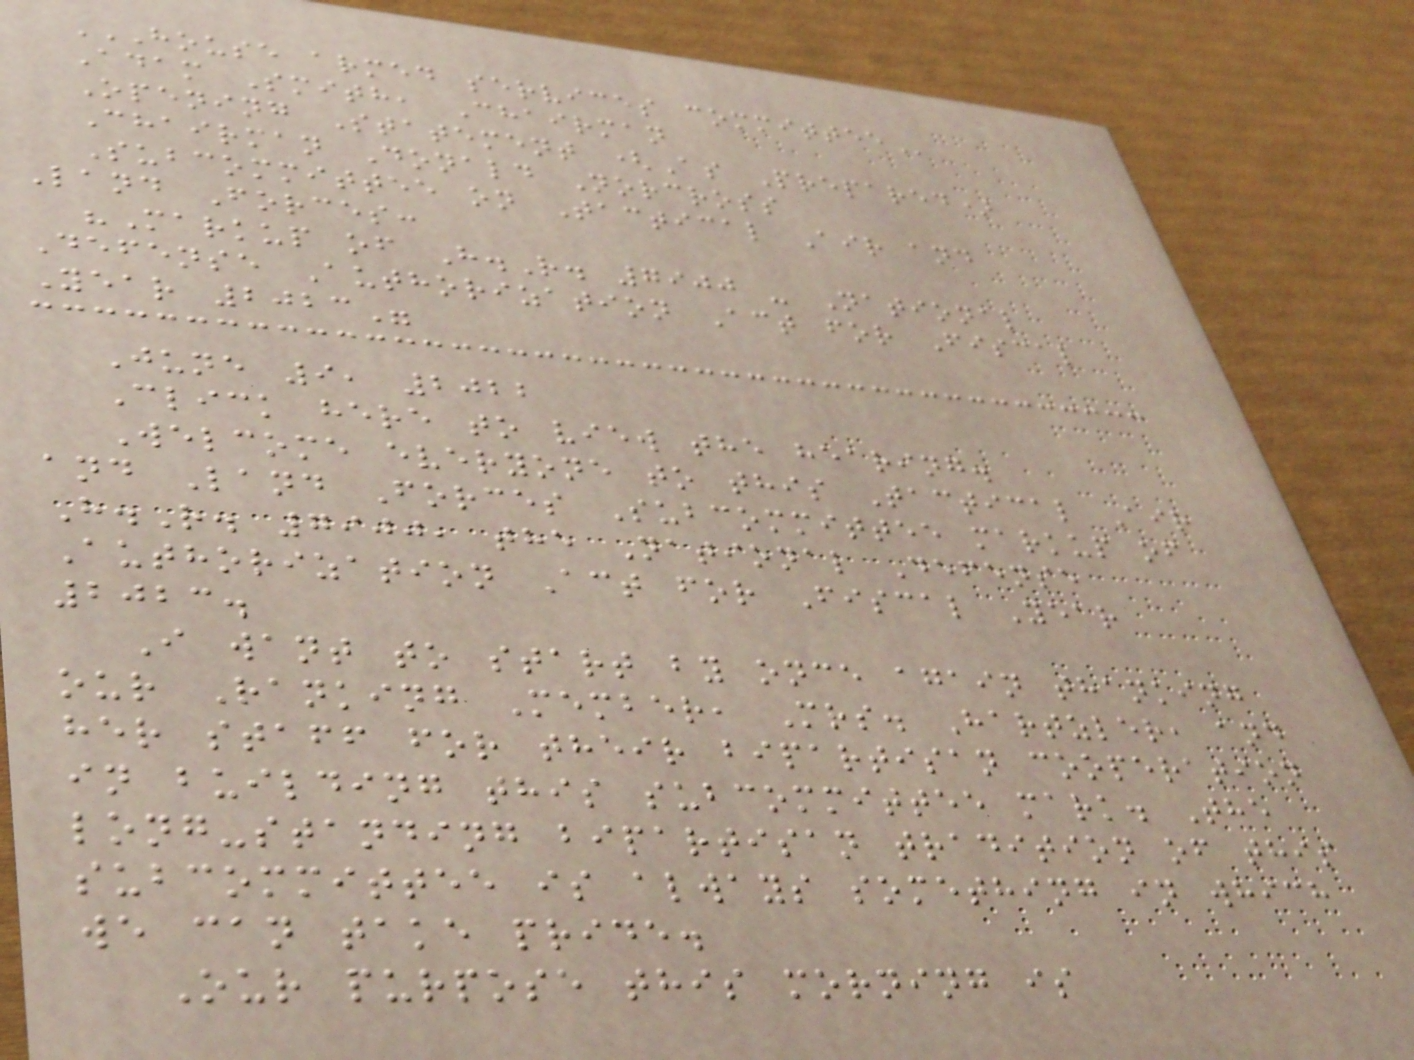HOUSE ARMED SERVICES COMMITTEE
Adam Smith, Chairman
Opening Statement (As Prepared)
Chairman Donald Norcross
Subcommittee on Tactical Air and
Land Forces:
"Markup of H.R. 7900 - National
Defense Authorization Act for Fiscal
Year 2023"
June 9, 2022
Click here to view the hearing.
Welcome everyone to this Tactical Air
and Land Forces Subcommittee markup of
H.R. 7900, the National Defense
Authorization Act for Fiscal Year
2023.
I want to start by once again thanking
our Ranking Member, Mrs. Hartzler, and
her staff for their bipartisan cooperation
in building this subcommittee mark. The
long-standing bipartisan tradition of this
subcommittee is always something in which
we can take pride.
Our purpose this morning is
